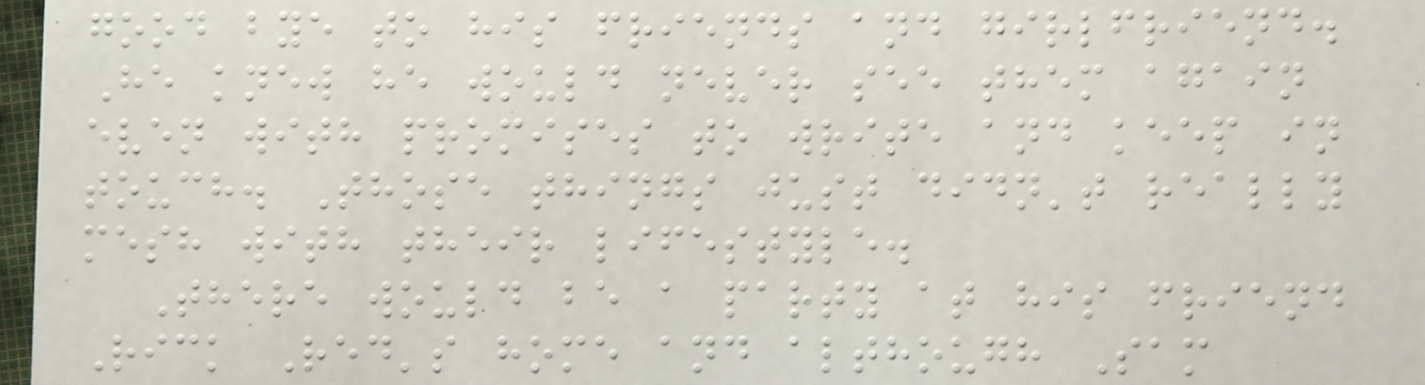good bye to his friends and girlfriend.
He knew he would never see them again
even with promises to write and keep in
touch. Those things just didn't really
mesh with their lifestyle.
There would be a party at his friend
Rick Red's home and although Sam
